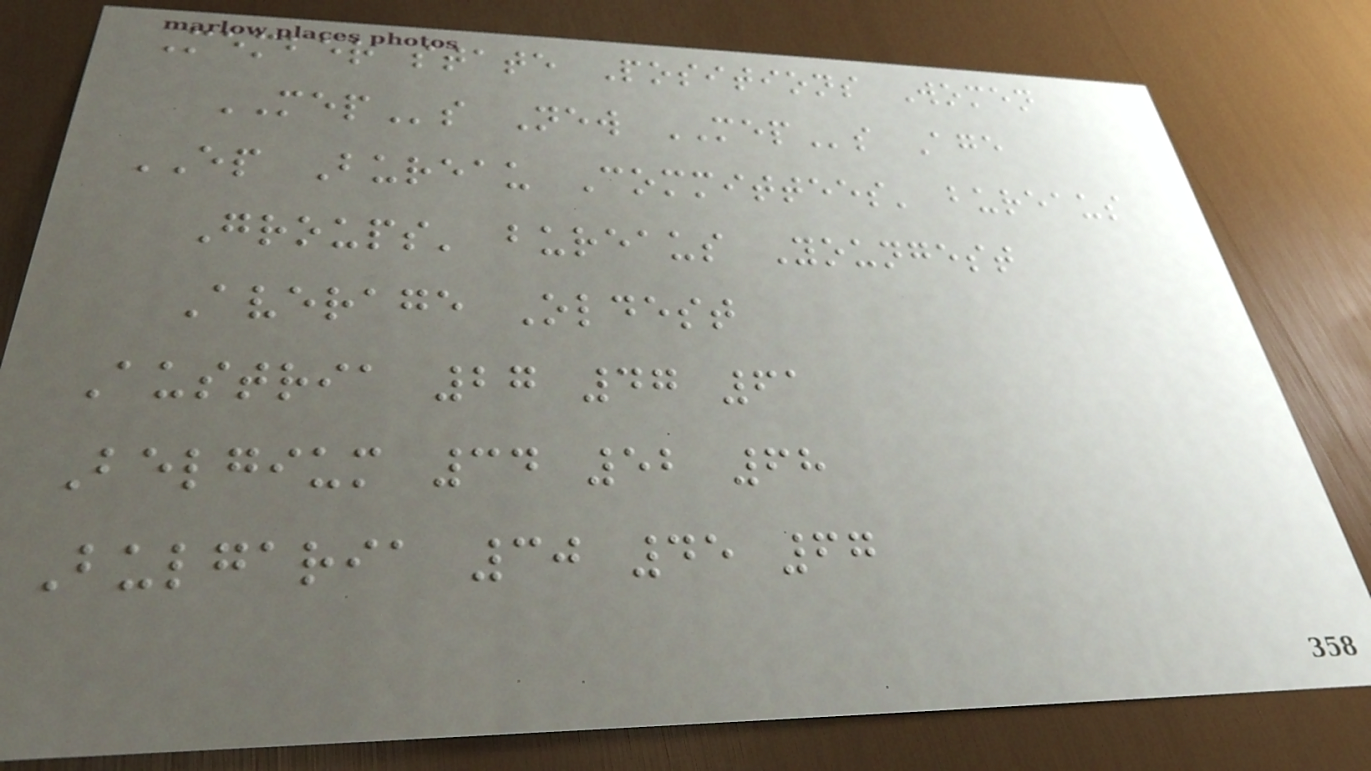Member state Positions Women
MEPs New MEPs Age
EP Bureau Committees' bureaus
Groups' bureaus Youngest
Average Oldest
Austria 27 47 61
Belgium 34 52 68
Bulgaria 30 45 67
